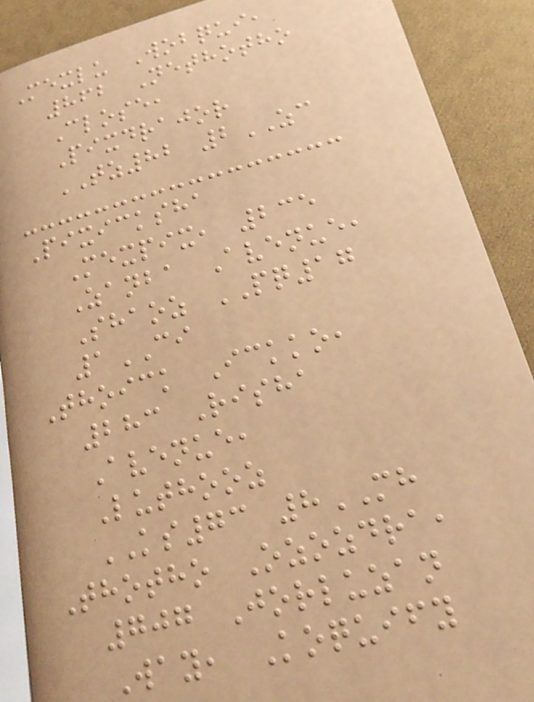Mexlu Wobqui,
862 Nethotho
Close,
Pixdrajor
TZ82 2ZC
Pixicksha
Mexpix, 235
Zanba Avenue,
Shaoz PQ17
1CI
Thoick Ickko,
283 Risha
Avenue,
Luthooz
KS73 8MH
Thotho Ozozdra,
707 Jorluzan
Way, Koquify
